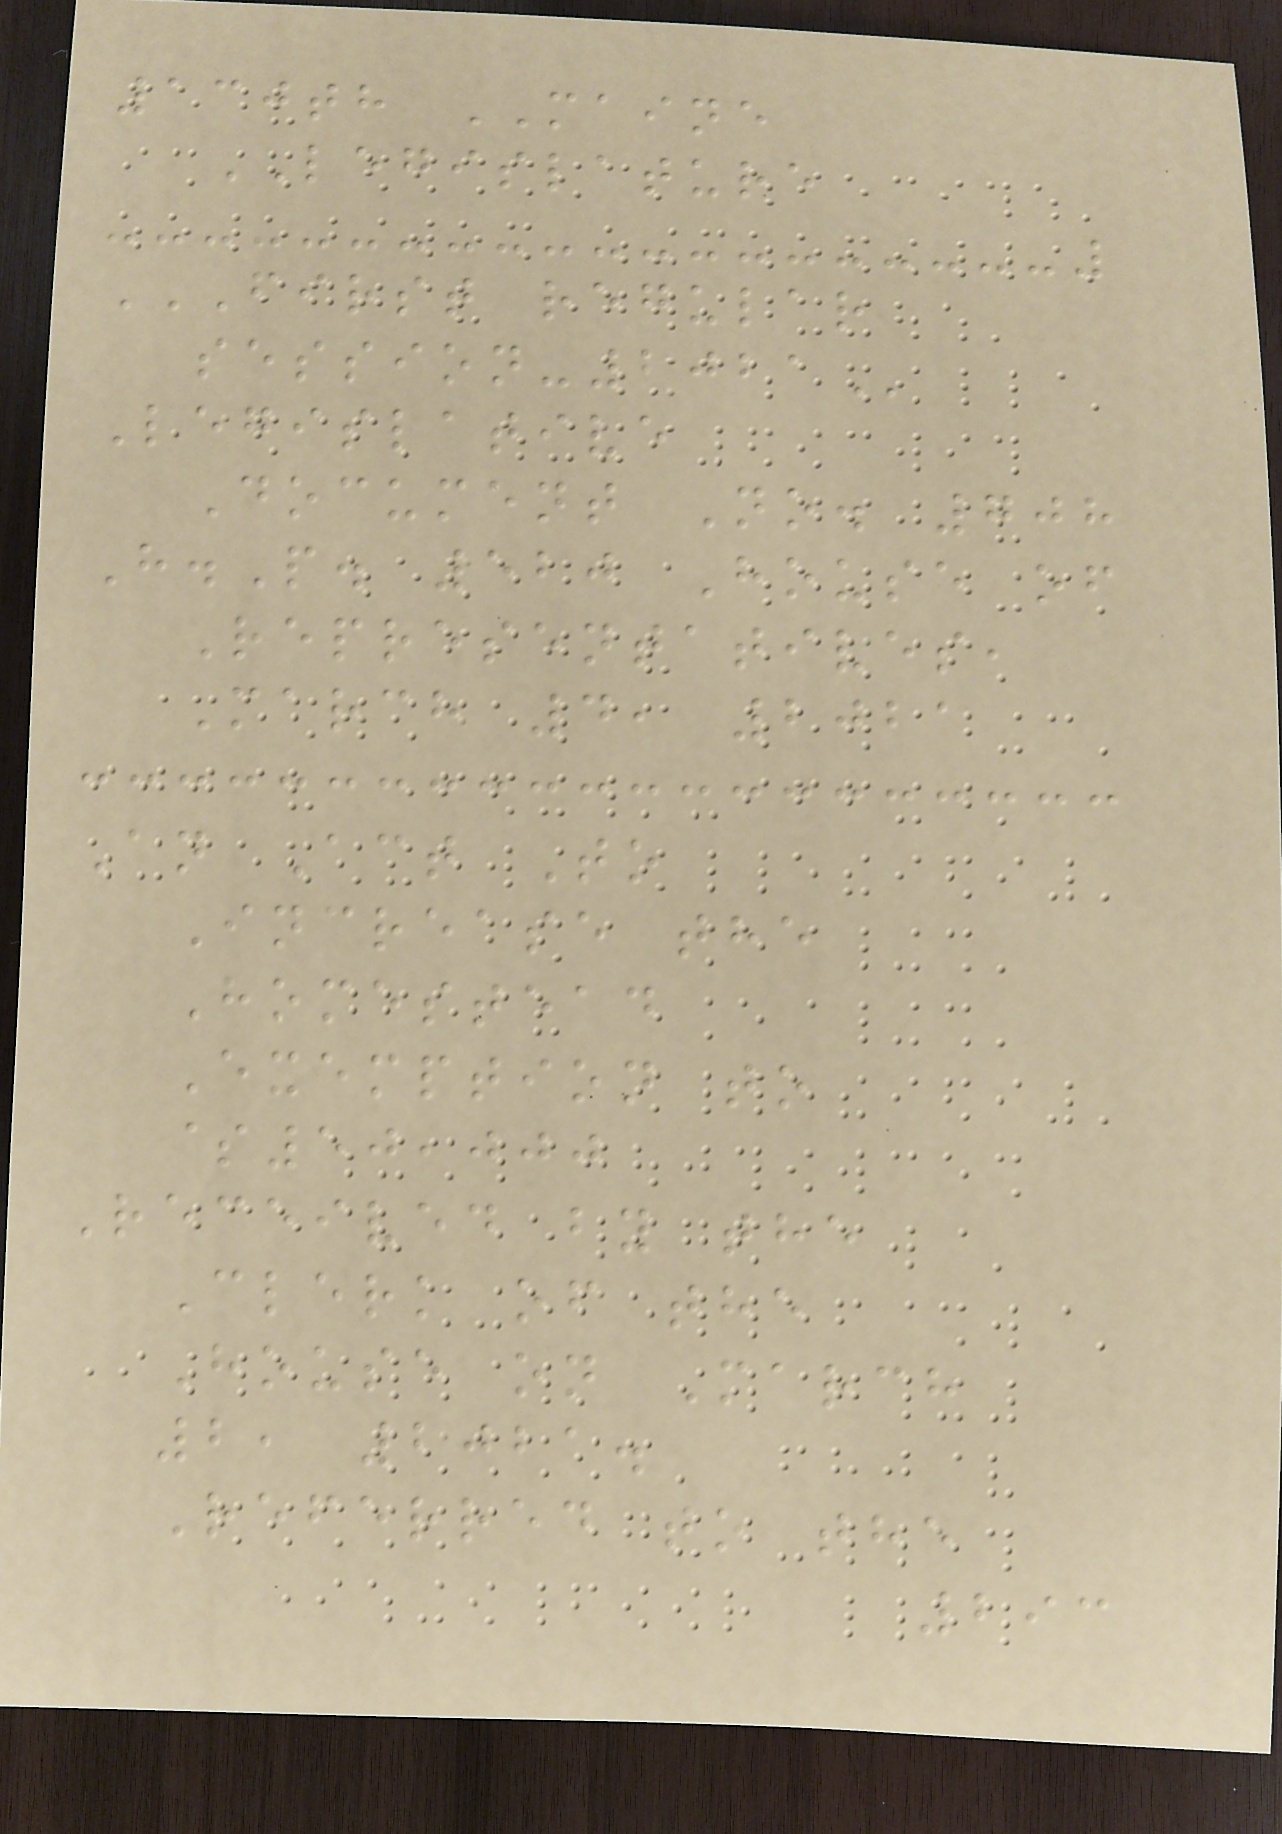130th MAINE
LEGISLATURE
FIRST REGULAR
SESSION-2021
Legislative
Document No. 708
H.P. 520 House of
Representatives,
March 4, 2021
An Act To
Increase the
Homestead
Exemption to
$50,000
Received by the
Clerk of the
House on March
2, 2021.
Referred to the
293
